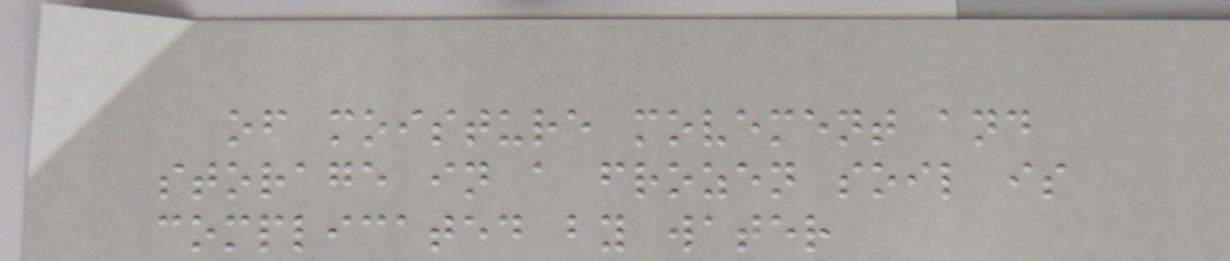of moisture movement and
storage in a frozen soil is
complicated by water
